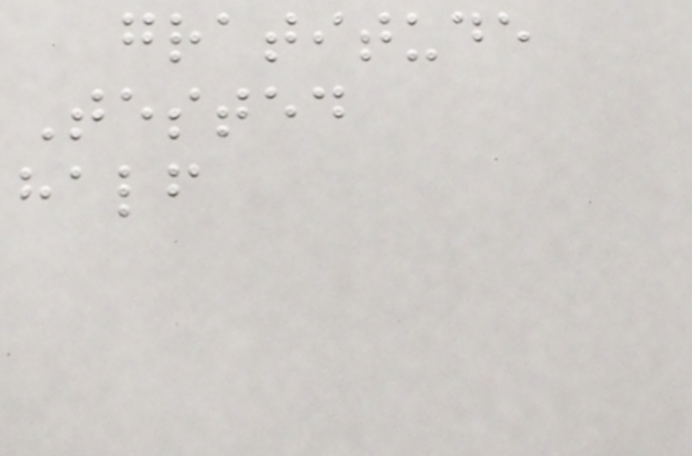gratitude
Tested
half
